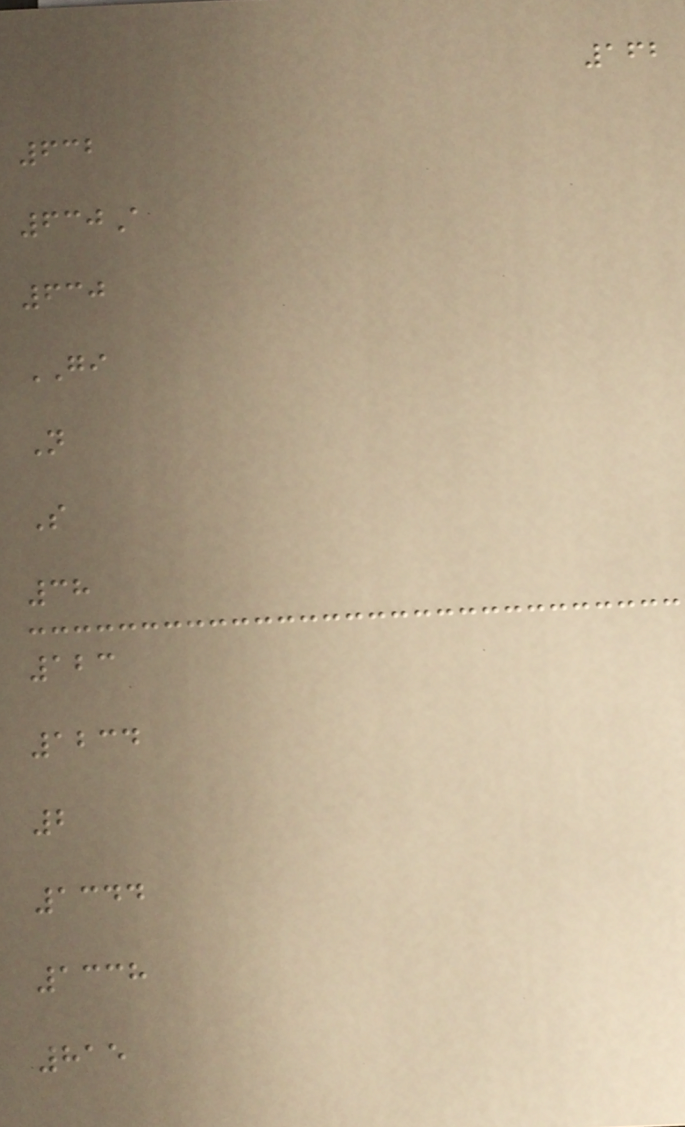162
632
630A
630
GI
N
S
38
123
1234
2
1344
1338
815
